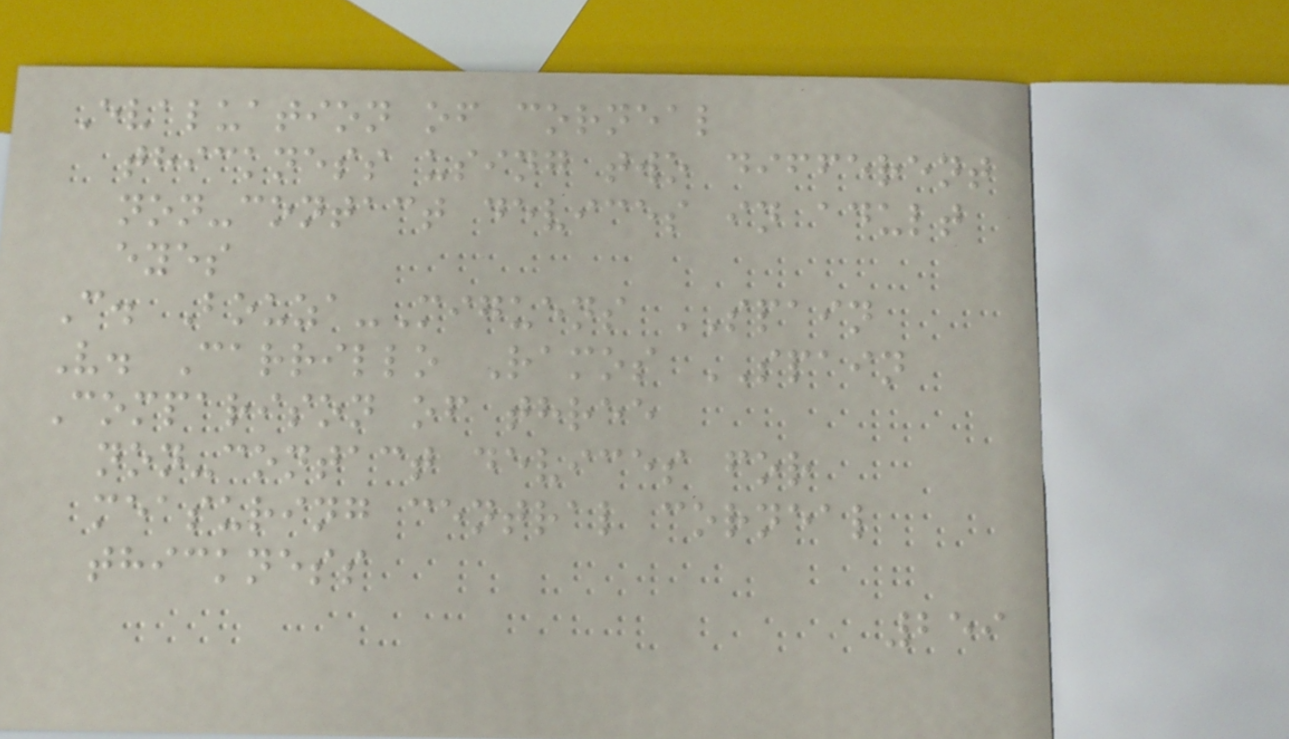Evaluation of corneal
thickness using two different
non-contact devices in adult
eyes
C. Bouza-Miguens SPAIN
V. Carrillo Ramos SPAIN
Comparison of three
non-contact devices for
measuring central corneal
thickness
259
